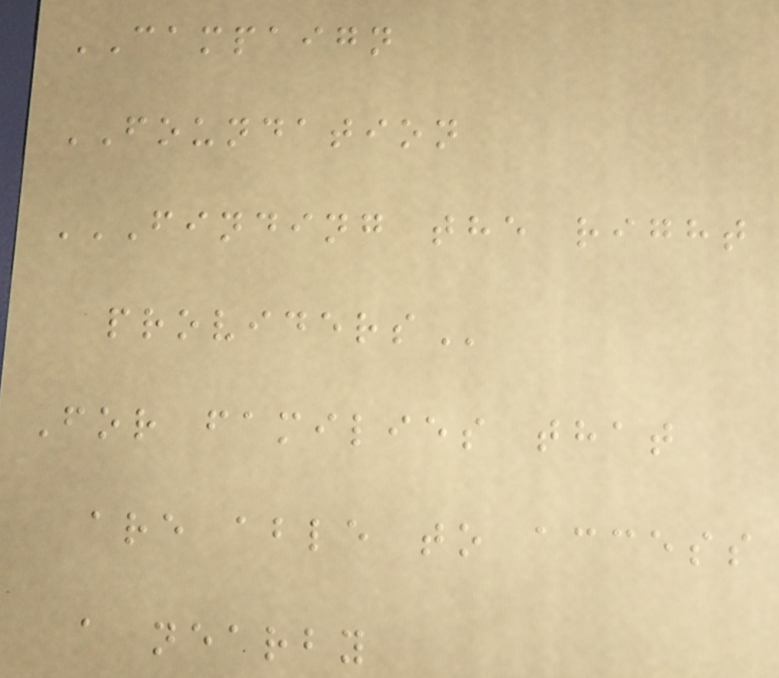CAMPAIGN
FOUNDATION
FINDING THE RIGHT
PROVIDERS
For families that
are able to access
a nearby
